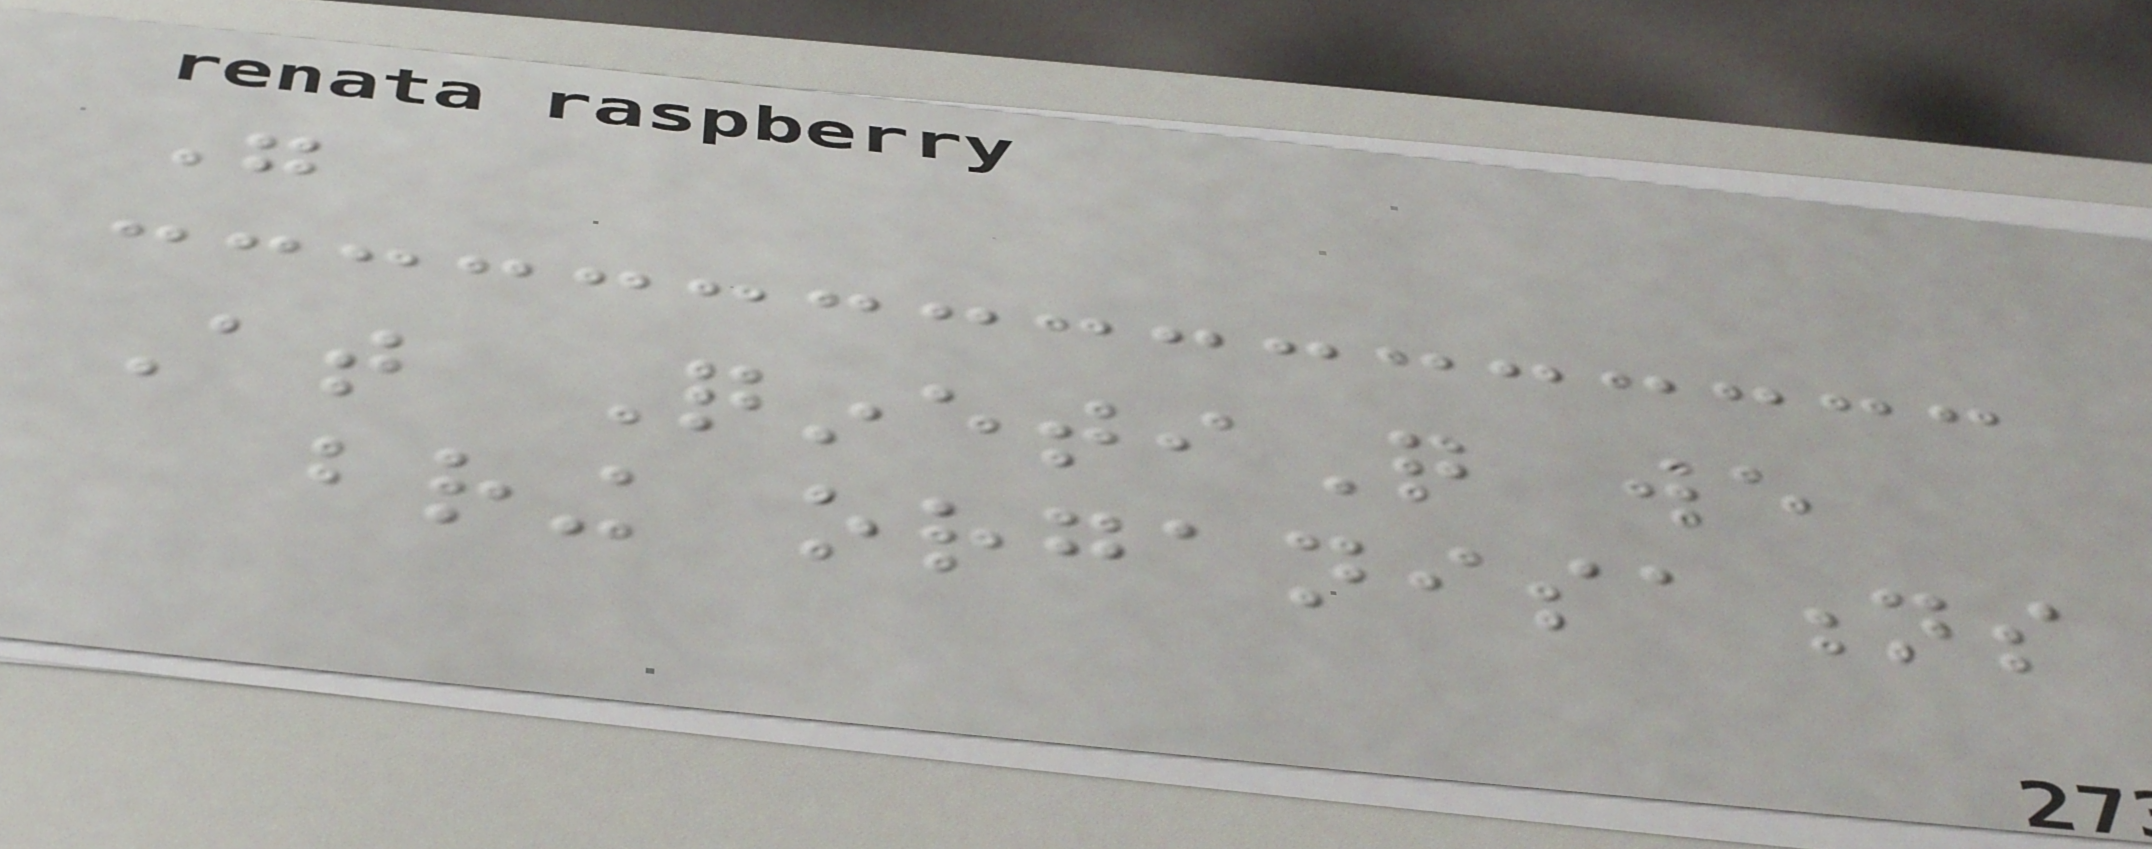"
At QinetiQ we
bring organisations
